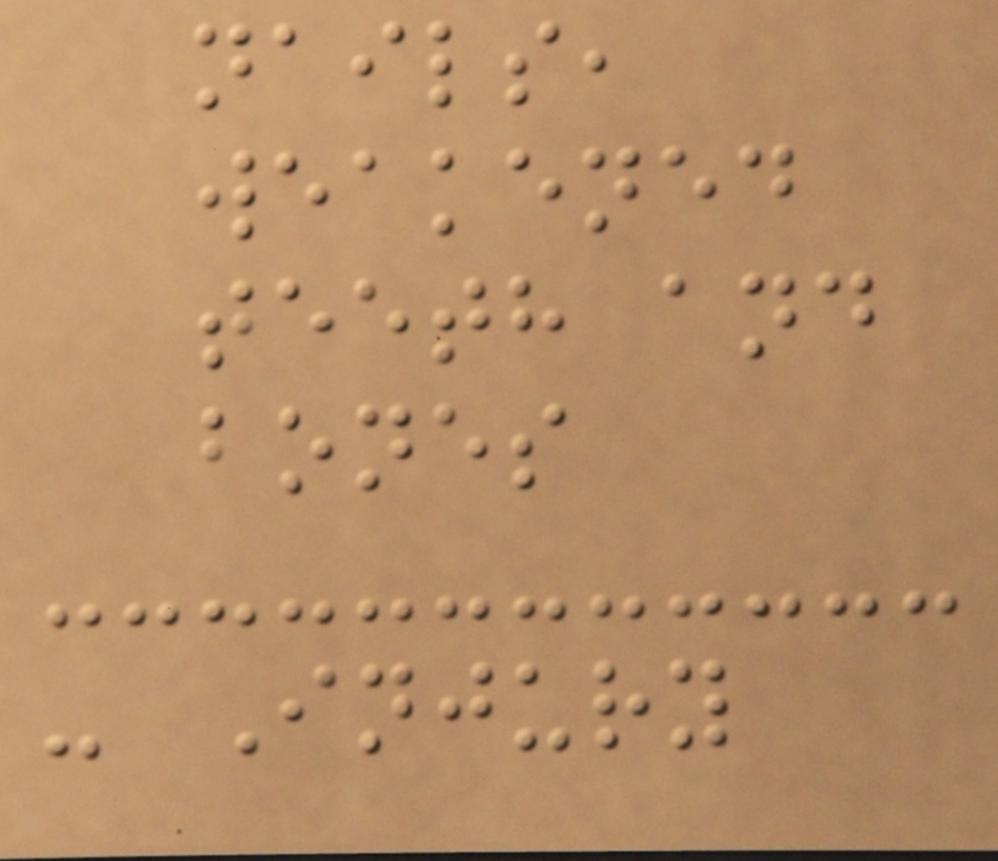nails,
weakened
teeth and
bones
- Injury
